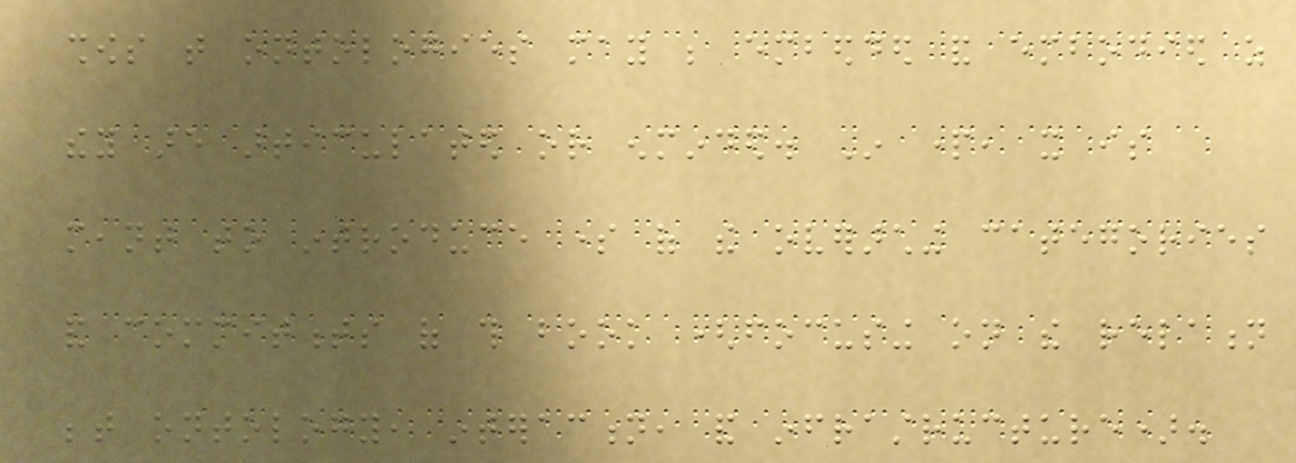shows that ontologies may be embedded and embodied as
they are articulated or enminded. In part, it is
meant to introduce some of the overarching categories
and commitments of this book (focusing on the relation
between ontology, interaction, and infrastructure).
